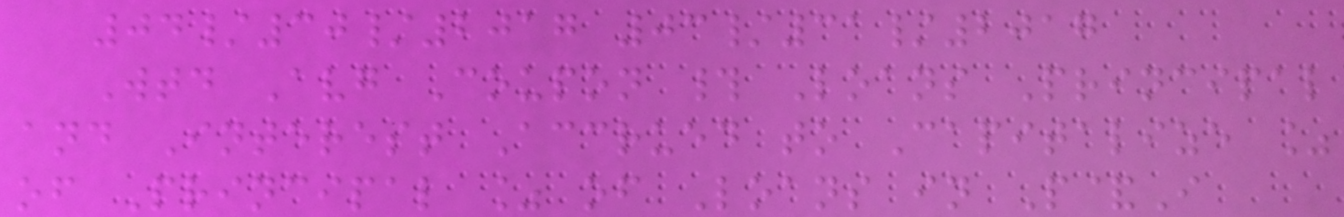04/30/2017 03/31/2017
Wtd Avg Coupon # Loans Principal
and Interest Accrued to Capitalize %
of Principal % of Loans in P&I
